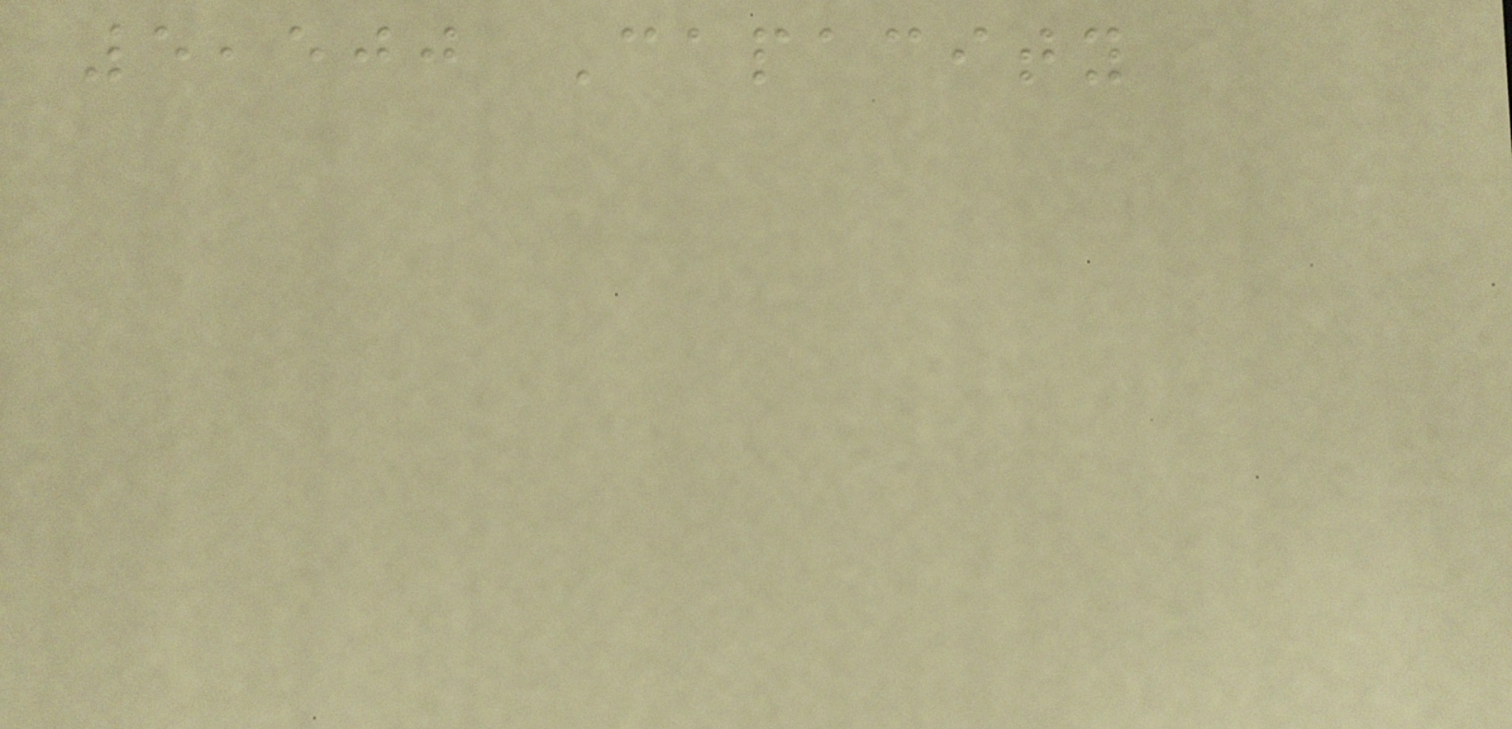5,500 Capacity
